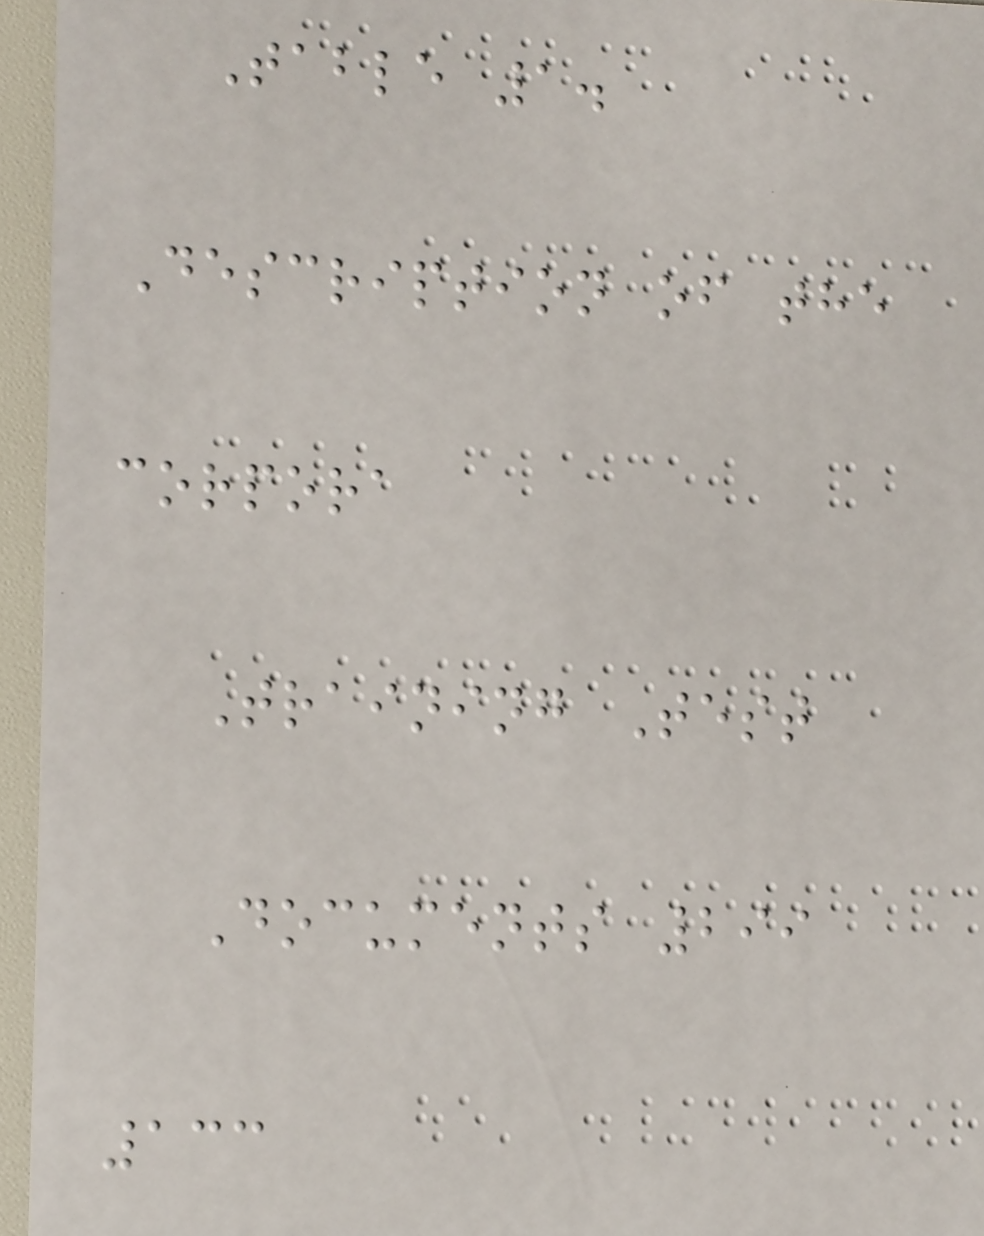Table 1.
Description of the
corpora
Training Test
Documents 299
133
